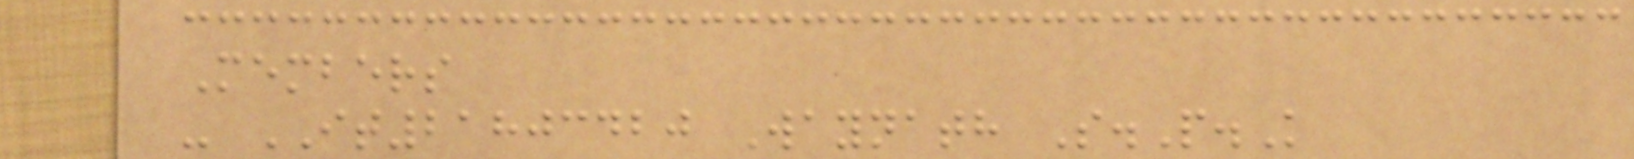Members
- IT21803420 Waynath S.P.K
